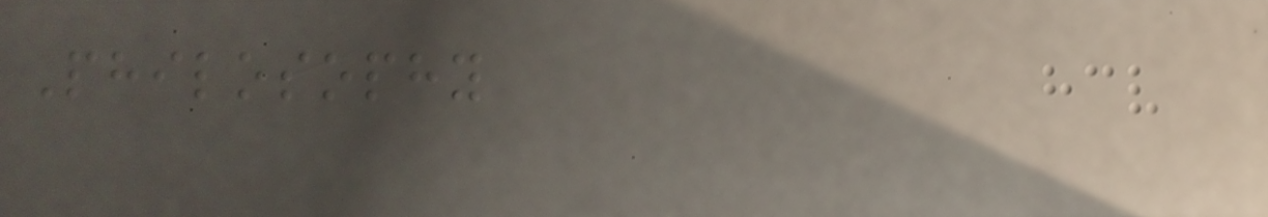Philosophy
